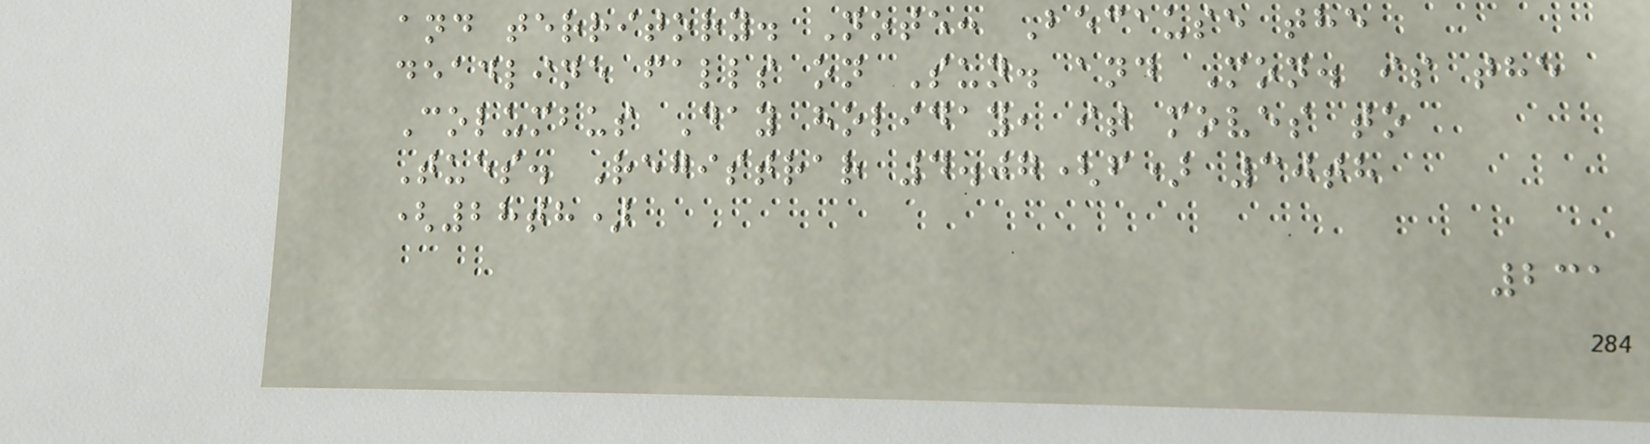and territory. Note: Because the
deadline falls on Sun. and Mon. is the
Columbus Day holiday, it moves to
Tues. Registrar 4.07(f) 30th
(28th)
231
